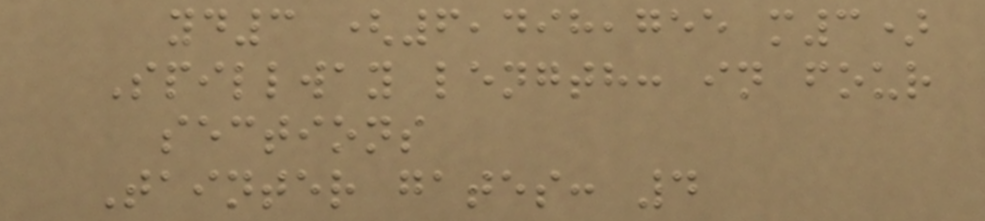yd3 (6,498,755 m3)
Spillway length: in four
sections
Tainter gates: 4
